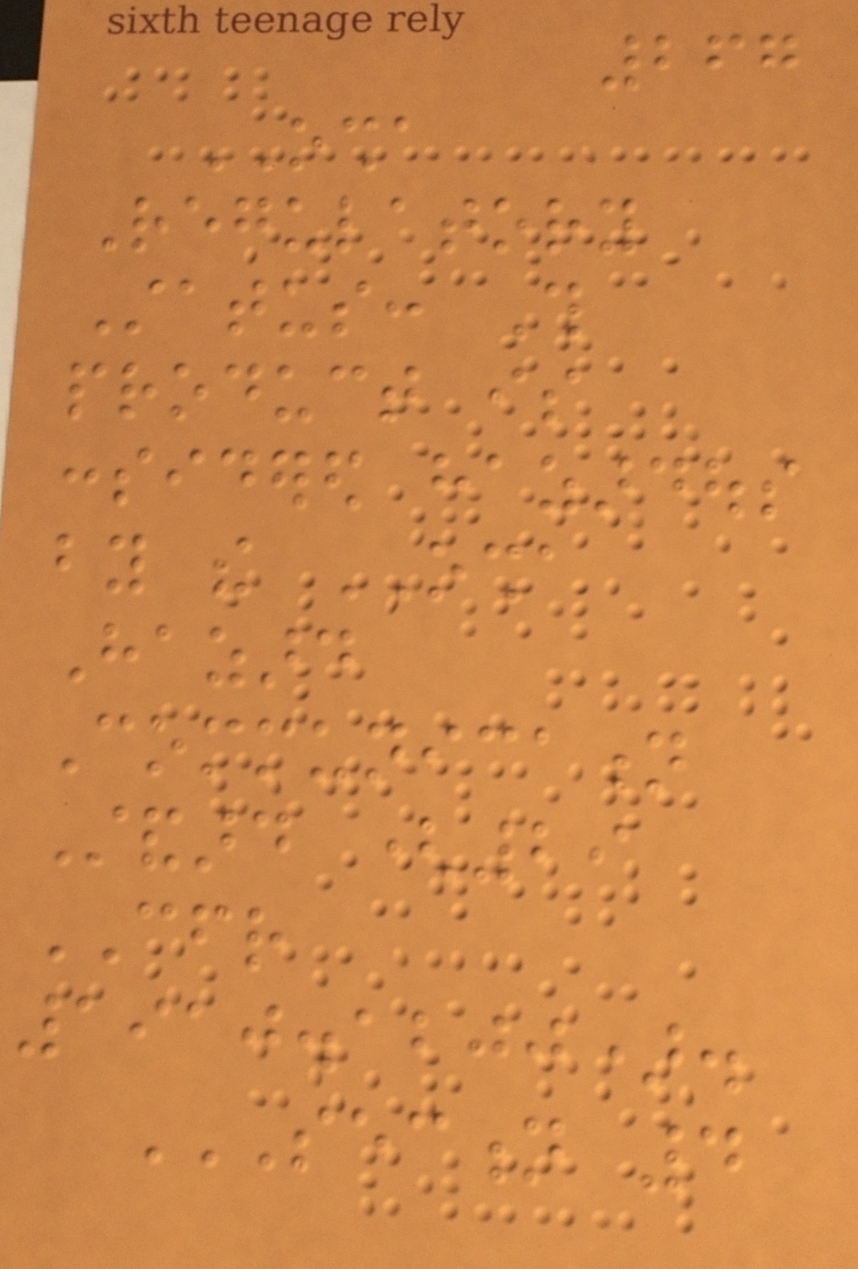267
OSHA
Regulatory
Status: This
product is
considered hazardous
by the OSHA
Hazard
Communication
Standard (29
CFR
1910.1200).
SECTION 4
